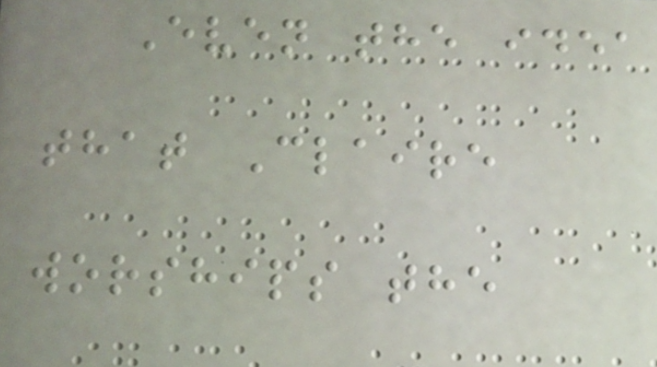Even the idea
that Claire
worships the
